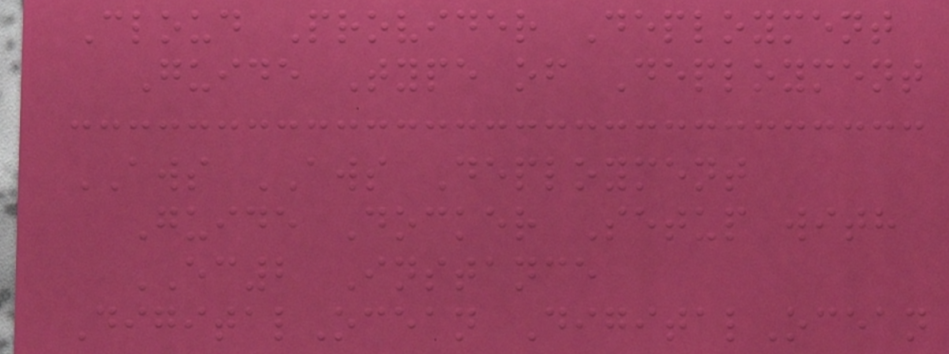Cloud Provider Deployment
Guide Type of Deployment
AWS AWS Deployment
Guide Docker Setup with
EC2 Instance
DigitalOcean DigitalOcean
